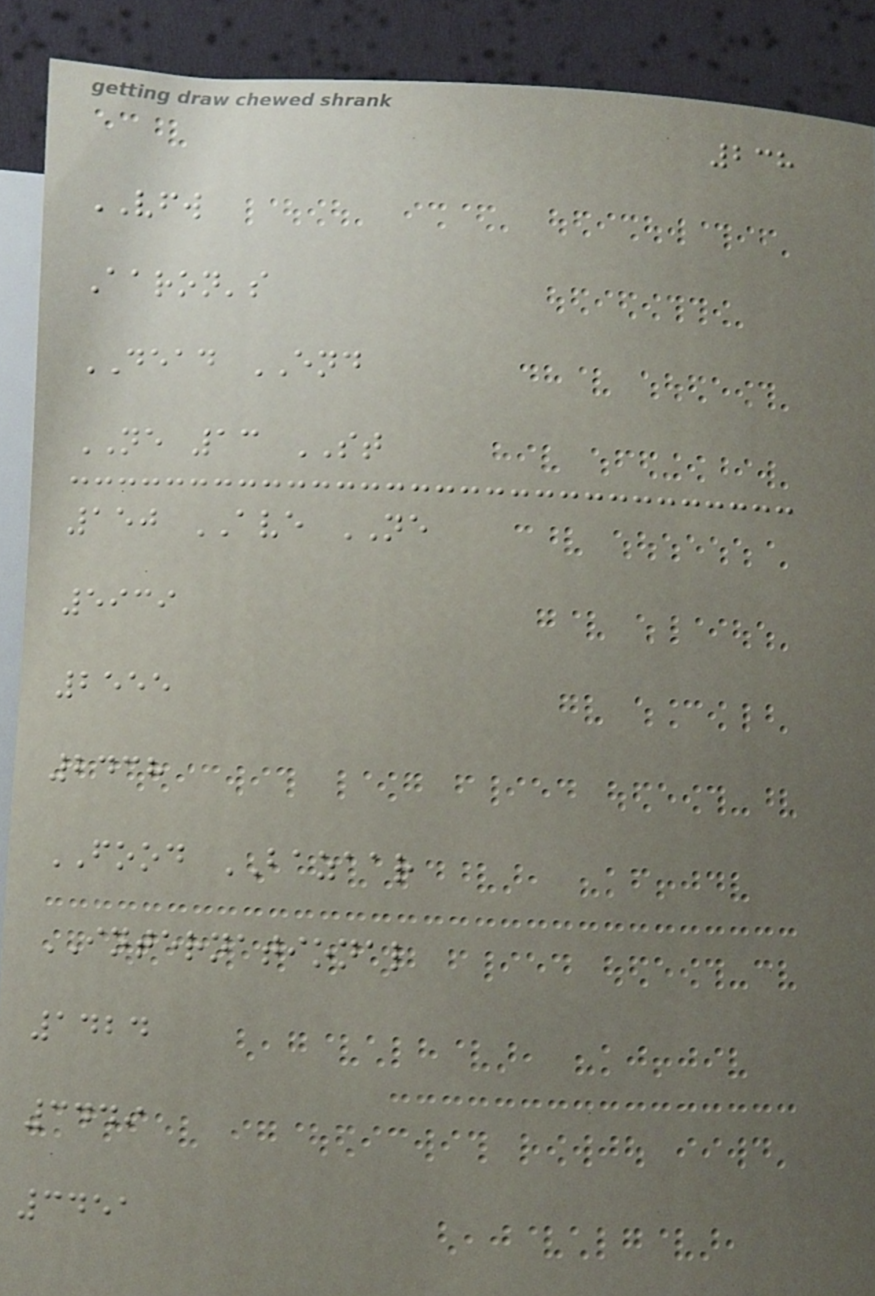238
VFW
Aaron's
DEAD END
NE 13 ST
150 AVE NE
5939
2555
2438
FOOD BAZAAR
INTERNATIONAL
1424
3449
3451
